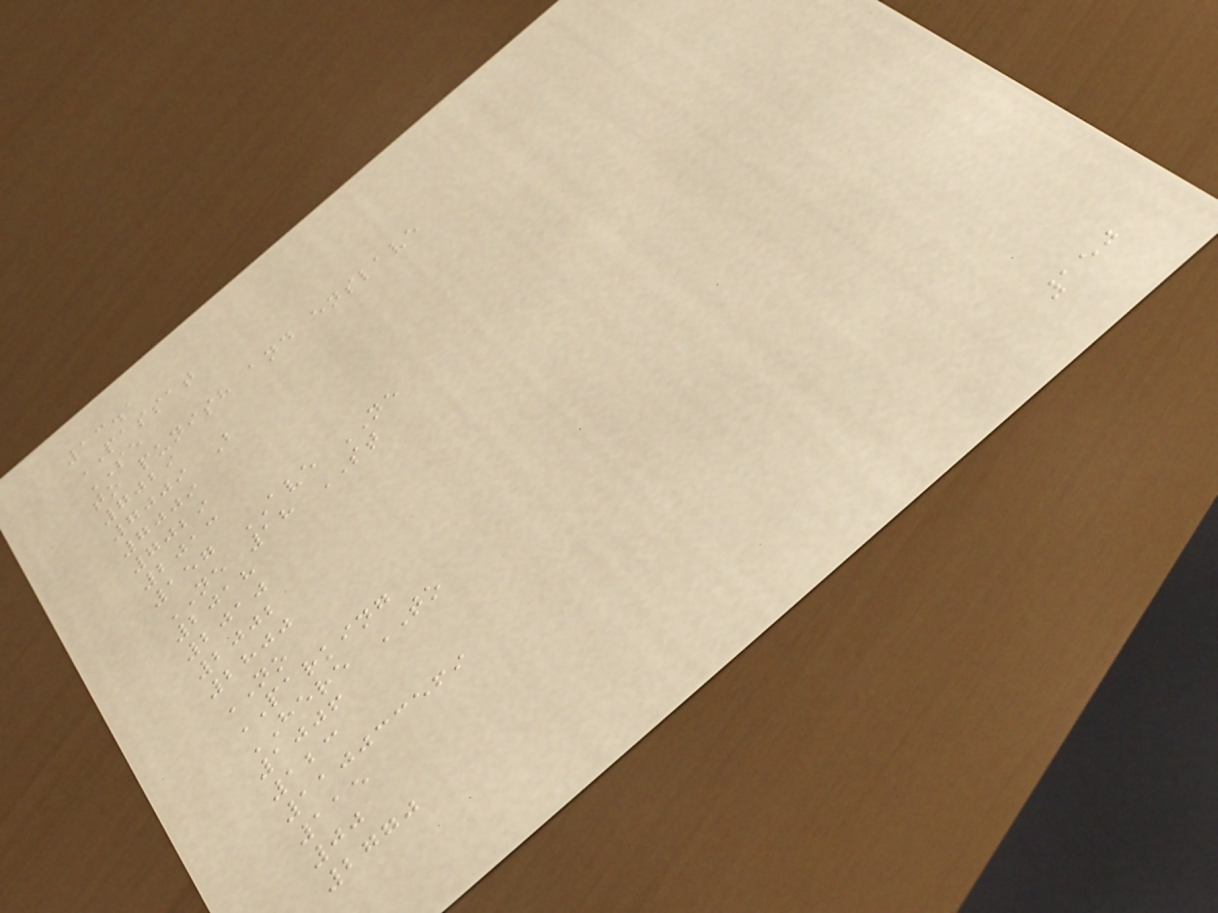13.1
PASSAT
SE
to punish and enslave
7029
7009 B
7009
7029
2013
157 AVE NE
NE 18 ST
2018
2010
2002
2800
NO
PARKING
HERE TO
1006
123
110033569
115
00
2770
150
